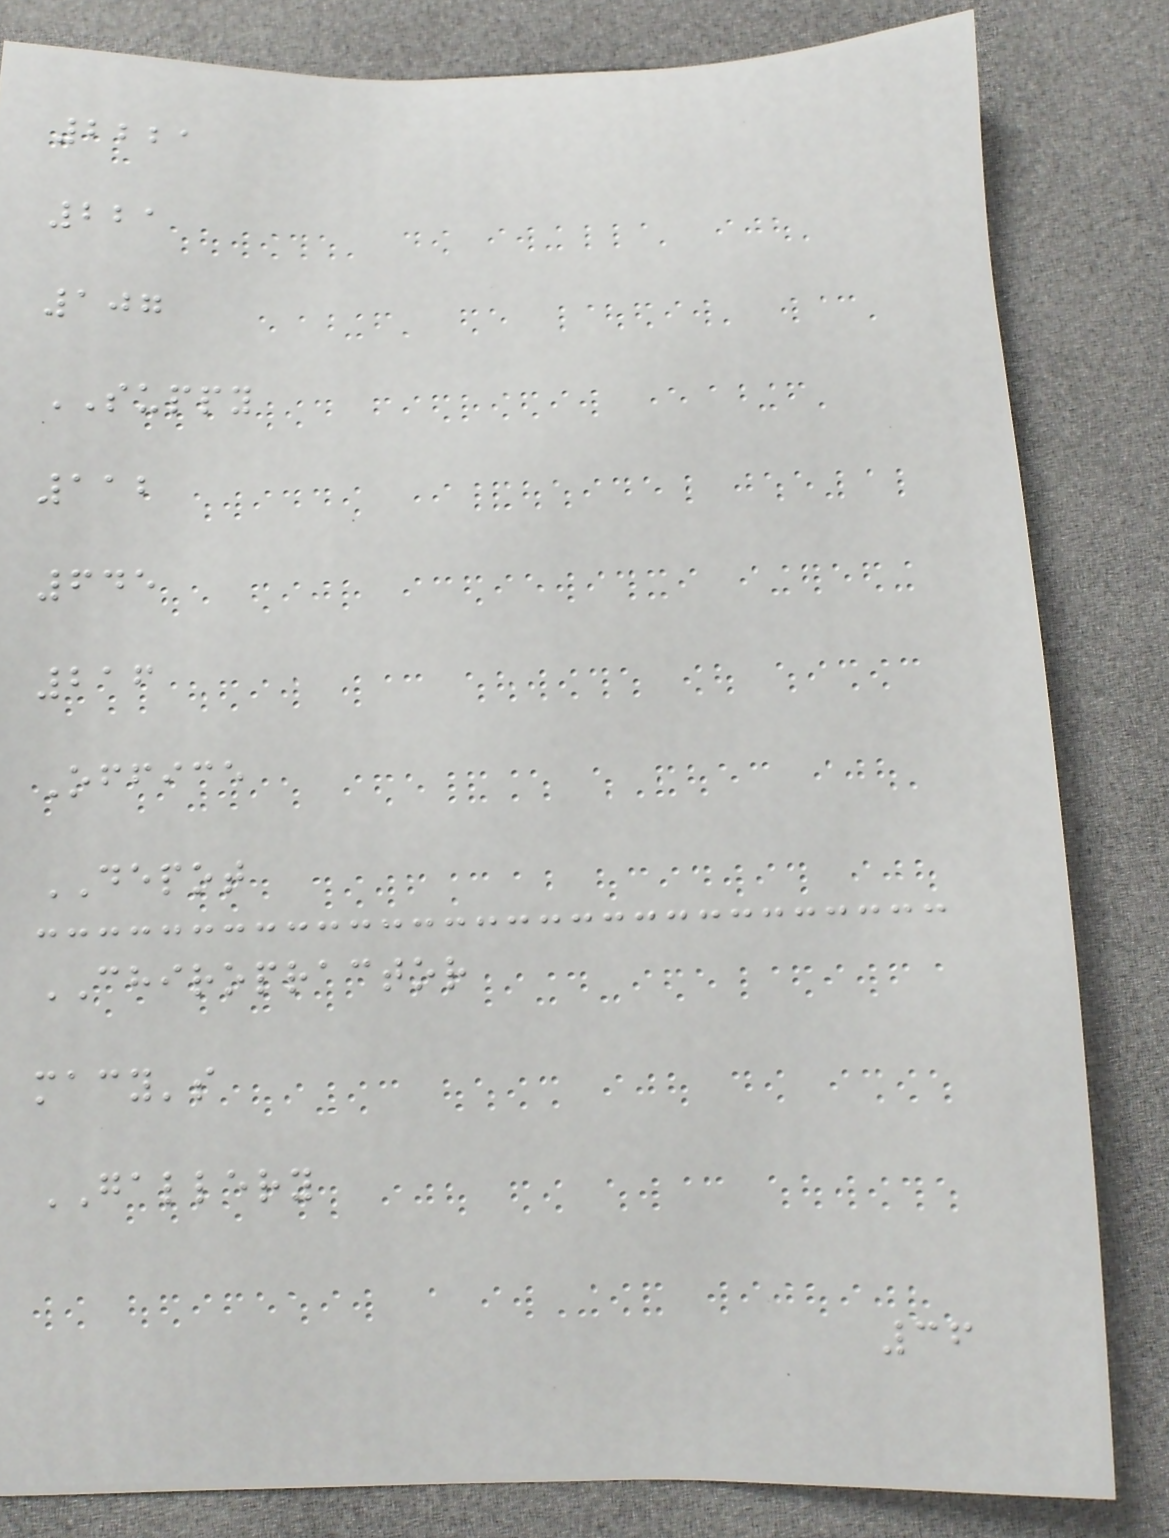2221
221
107
SUPPY
112
645
216
Office
DEPOT
CHIROPRACTOR
macy's
GALLERY
36
